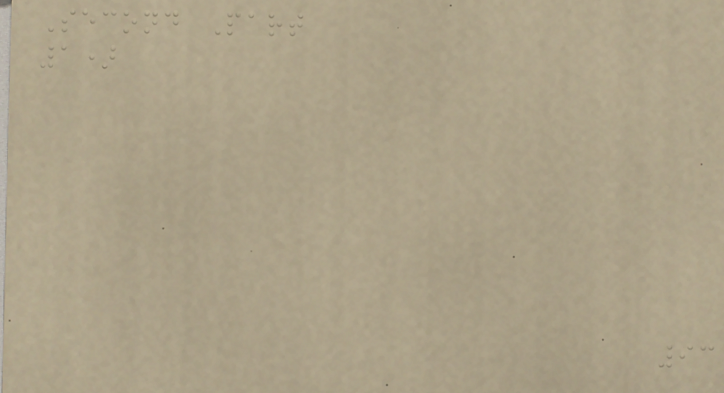Second Part
1)
93
